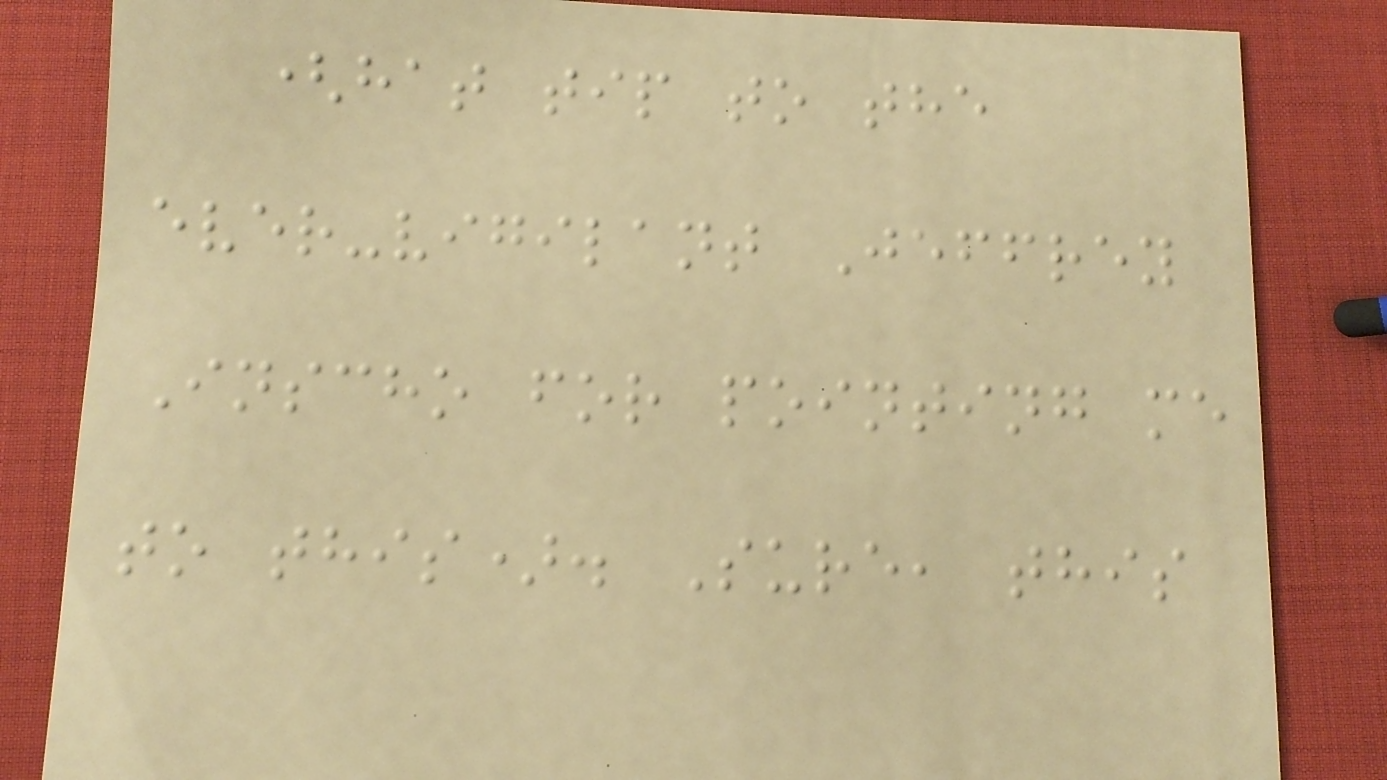(hat tip to the
ever-vigilant Jeffrey
Inscho for pointing me
to this). Sure, this
